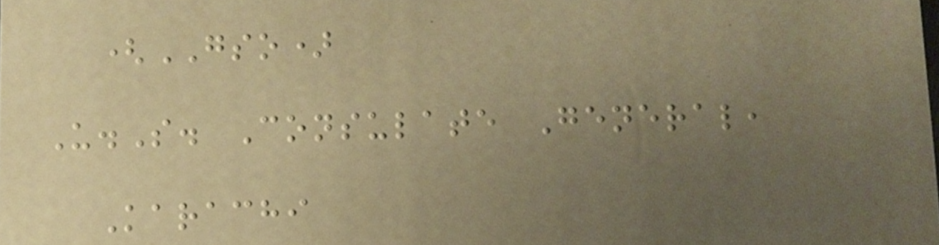(GSO)
U.S. Consulate General,
Karachi
